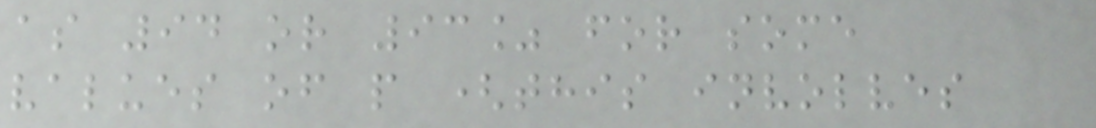as 94 or 93% for some
values of p (this involves
